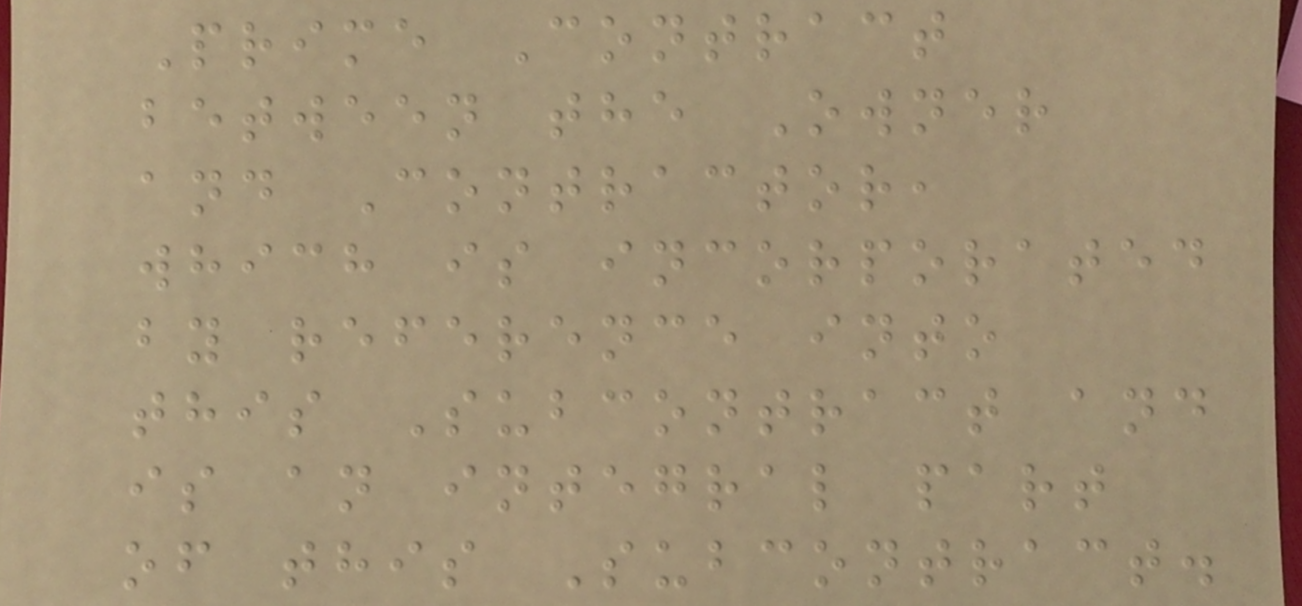Prime Contract
between the Owner
and Contractor,
which is incorporated
by reference into
this Subcontract and
is an integral part
of this Subcontract.
